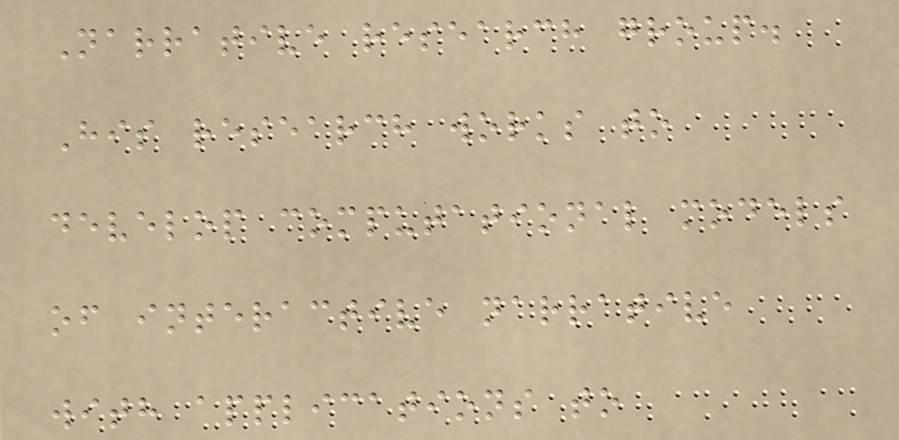Narrative research group.
His research works to
develop computational models
of interactive narrative
with applications to
